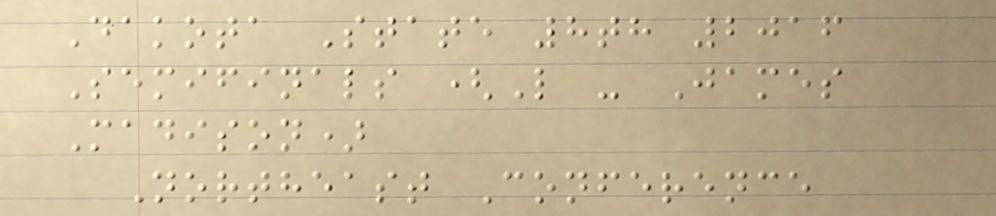Dakota State 8th 2016
Semifinals (L - James
Madison)
Northeast Conference
